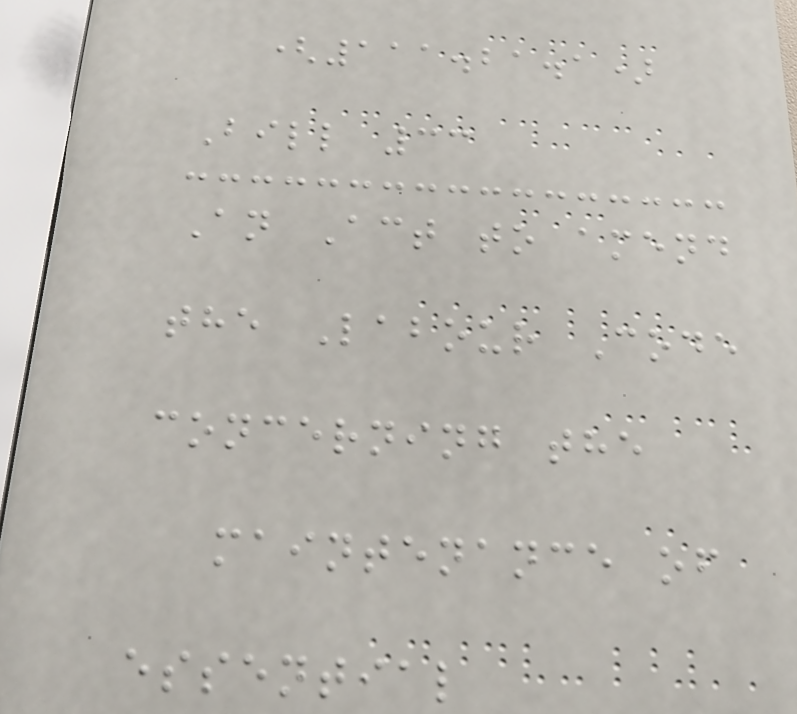(111.21.1)
Bill 33
An Act to amend
the Labour Code
concerning the
maintenance of
essential
